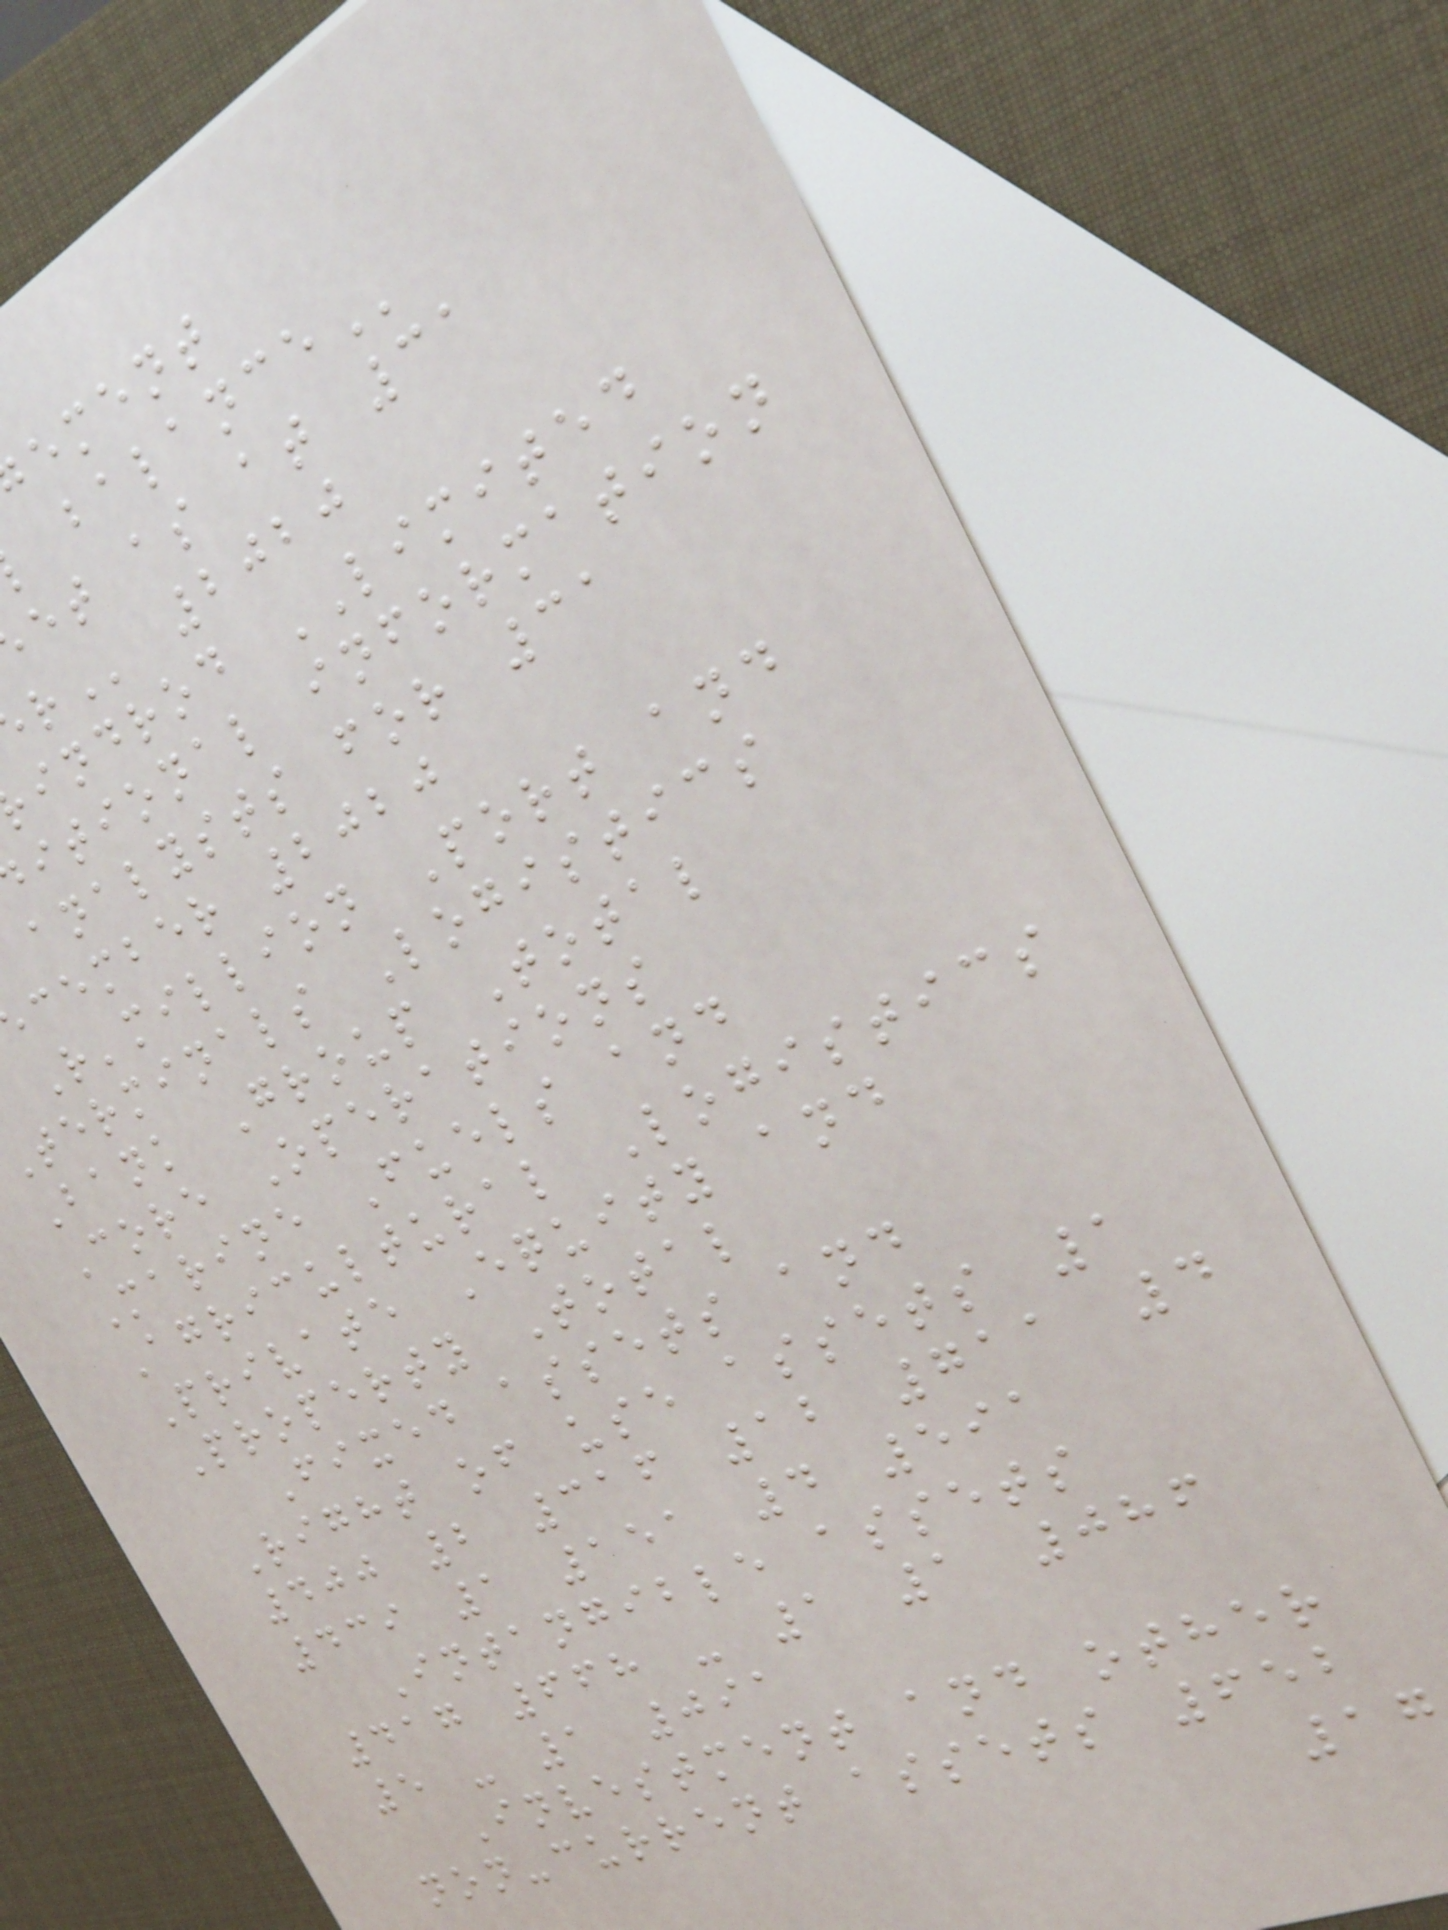ement
et as at 31
2020
indrod LIMITED
itional information
analysts for 31
cember 2020
R'million Port and
Terminals Logistics
Bank Group Total
Core Operations
Marine Fuels and
Agricultural Logistics
Private Equity and
Property Total
Fixed assets and
Right of use assets 1
400 2 316 12 711 4
439 1 151 4 591
Intangible assets
417 668 - 1 1 086
5 - 1 091
Investment and other
non-current assets 652
17
